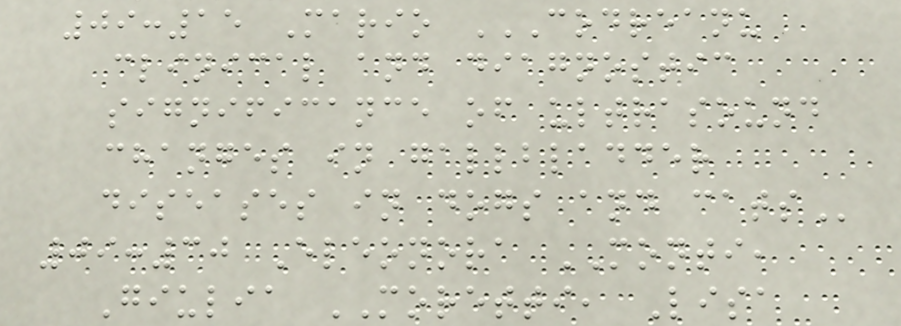09:15 Mario CODREANU
CLINICAL AND DIAGNOSTIC
SIGNIFICANCE OF ULTRASOUND
CHANGES IN GALLBLADDER
DISEASES IN DOGS AND CATS
09:30 Eleonora MONTI,
Giulia MORETTI, Lisa
